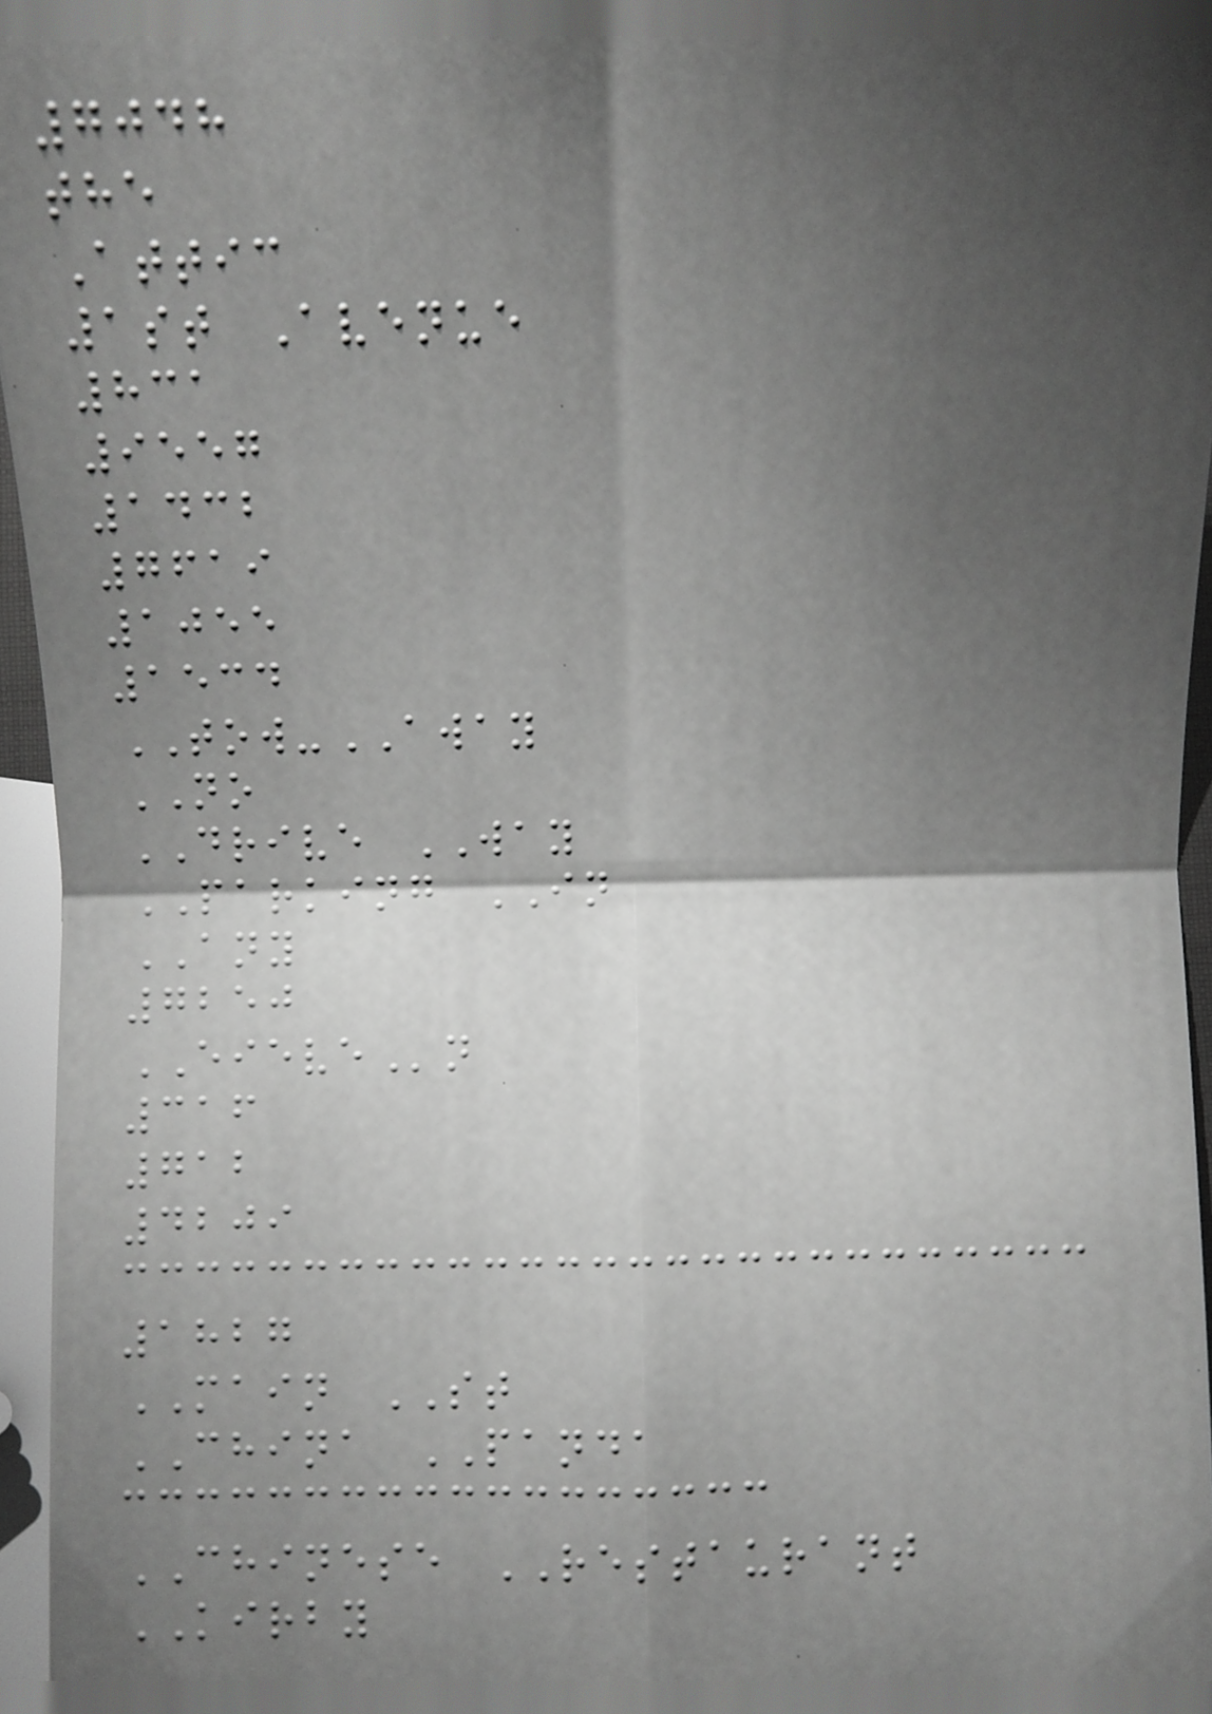7048
the
Attic
1st Avenue
831
9557
1432
7619
1055
1534
TOW-AWAY
NO
DRIVE WAY
PARKING IN
ANY
7250
EIEVEn
316
712
4209
1827
MAIN ST
CHINA PANDA
CHINESE RESTAURANT
KIRBY
